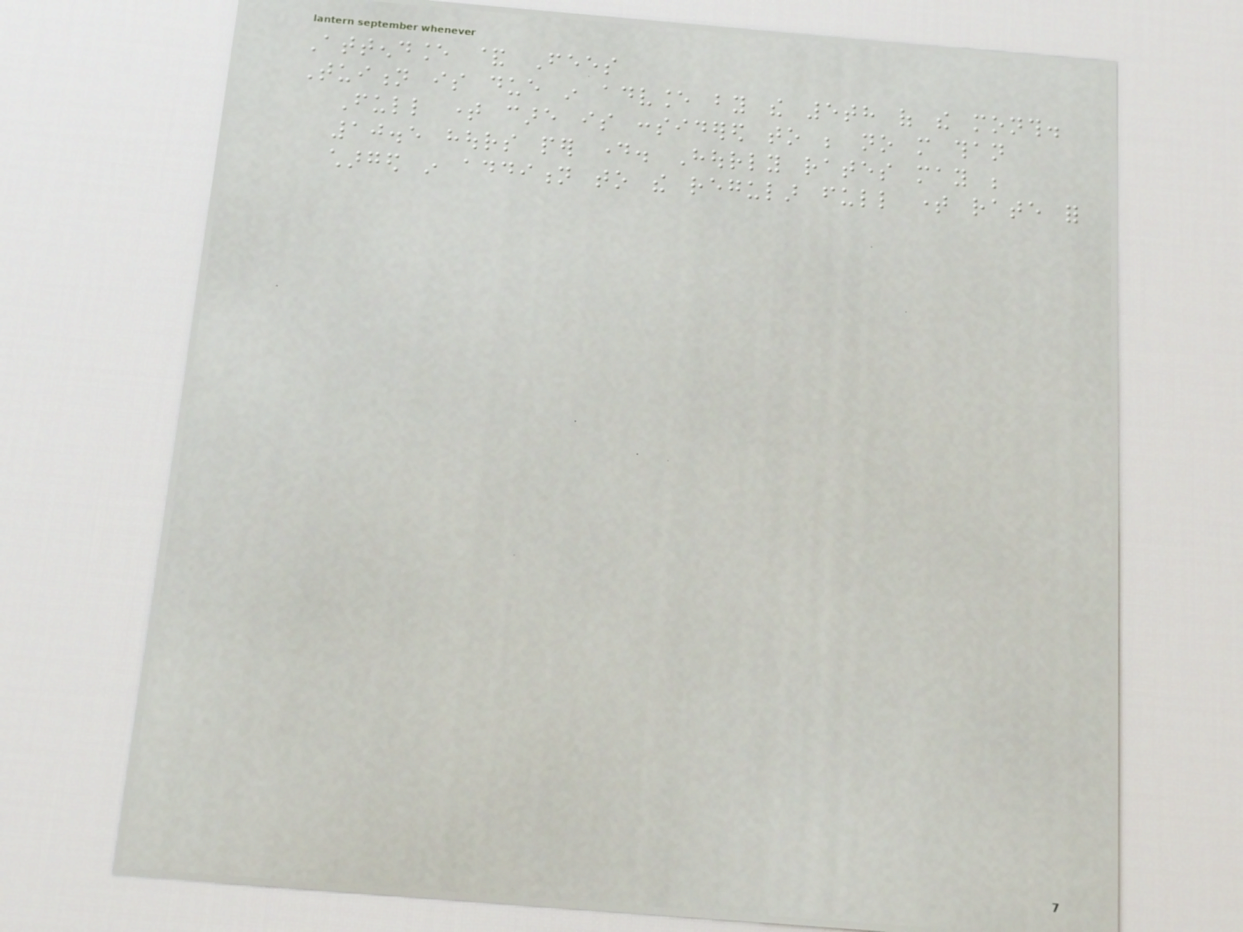Attendance & Fees
Tuition is due in advance by the 5th of the month.
Full time care is considered to be no more than
10.5 hours per day. Hourly rates may be
charged in addition to the regular full time rate for
